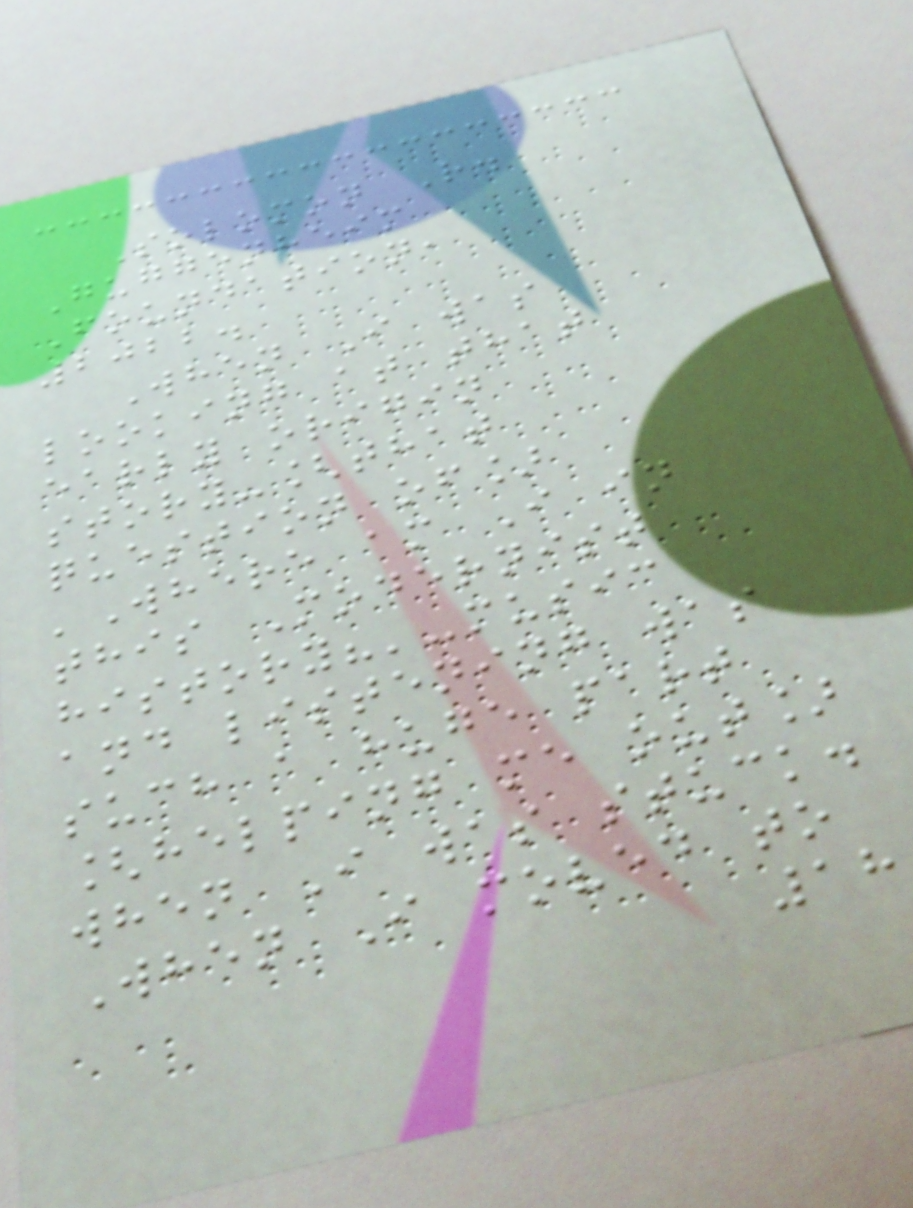Solomon R.
Guggenheim
Foundation,
2022.
When I was
looking at that
early origin
story-[that
question of]
'Where am I in
this Modernist
history?'-music
and listening was
such a huge part
[helping me out]
when I was stuck.
When I moved to
18
